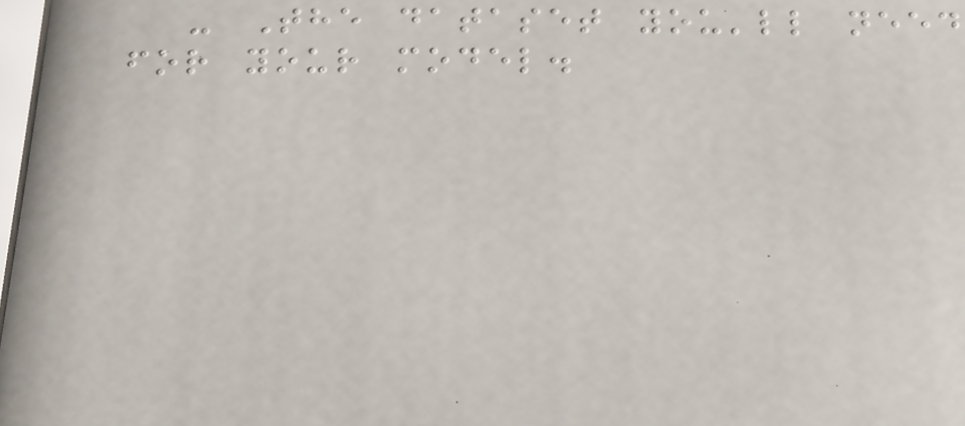- The dataset you'll need
for your model.
